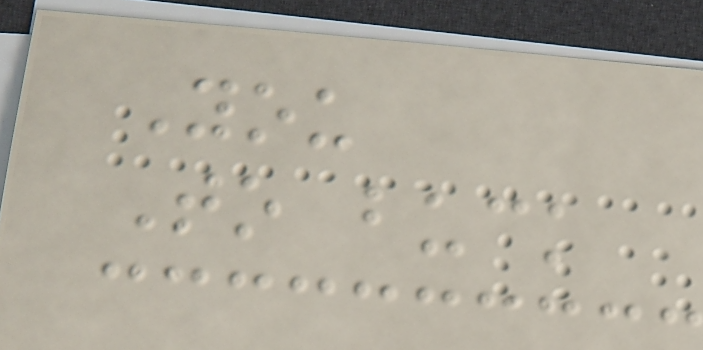You
To buck
